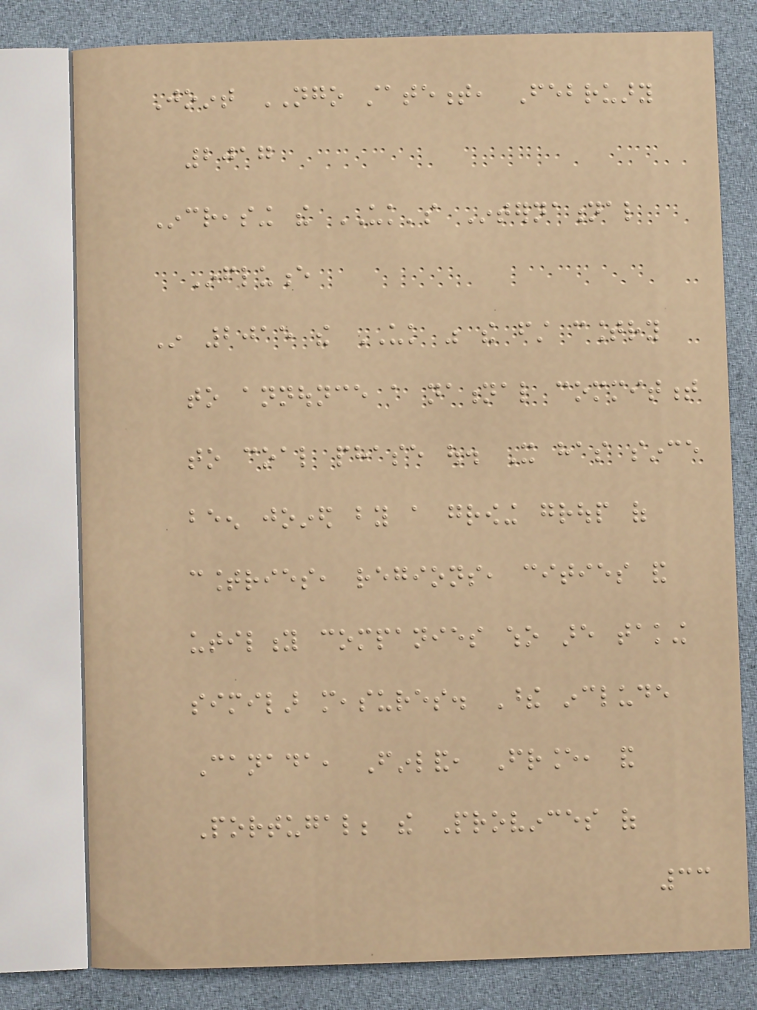Joint NGO statement, February
2017
Increasing the UK's International
Influence
In 2015 the UK was the first country
to announce a national commitment
to coal phase out. It has since
been joined by a growing group of
countries, regions, cities and
utility companies who are taking
similar measures. These include
Canada, Finland, France, and
Portugal; the Provinces of
33
